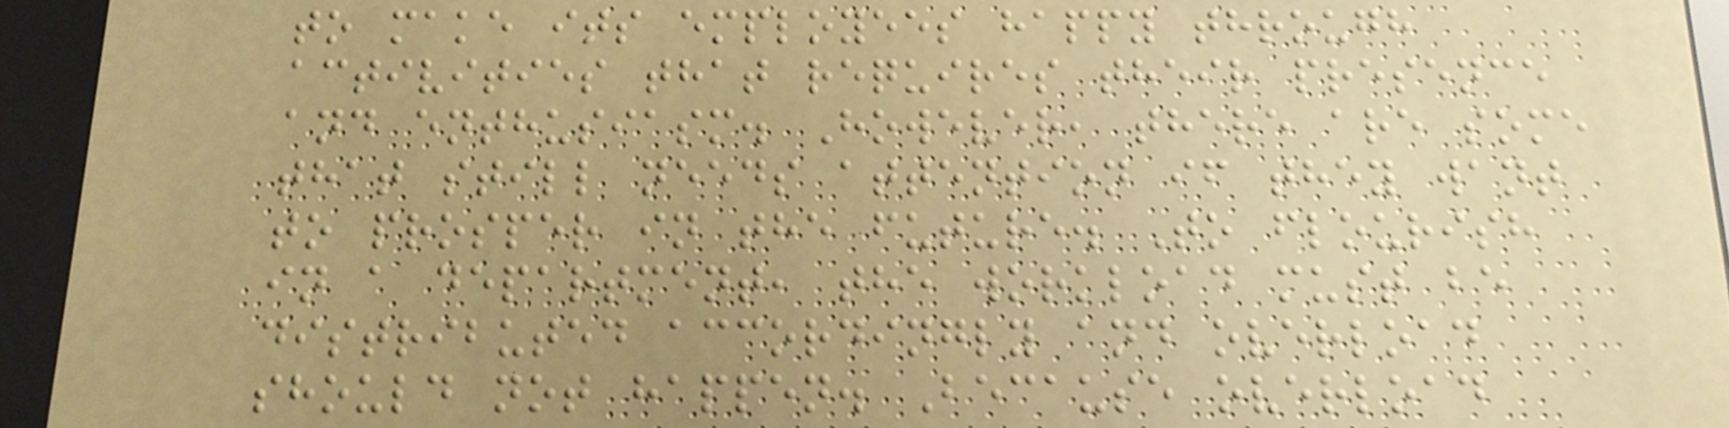to make its employees happy through
activities that requires their presence
and enthusiasm. However, there are some
that still needs attention if they want
to prosper in the future. To flourish
in a department, the workload must be
distributed accordingly and overload
should not happen. Because overload
